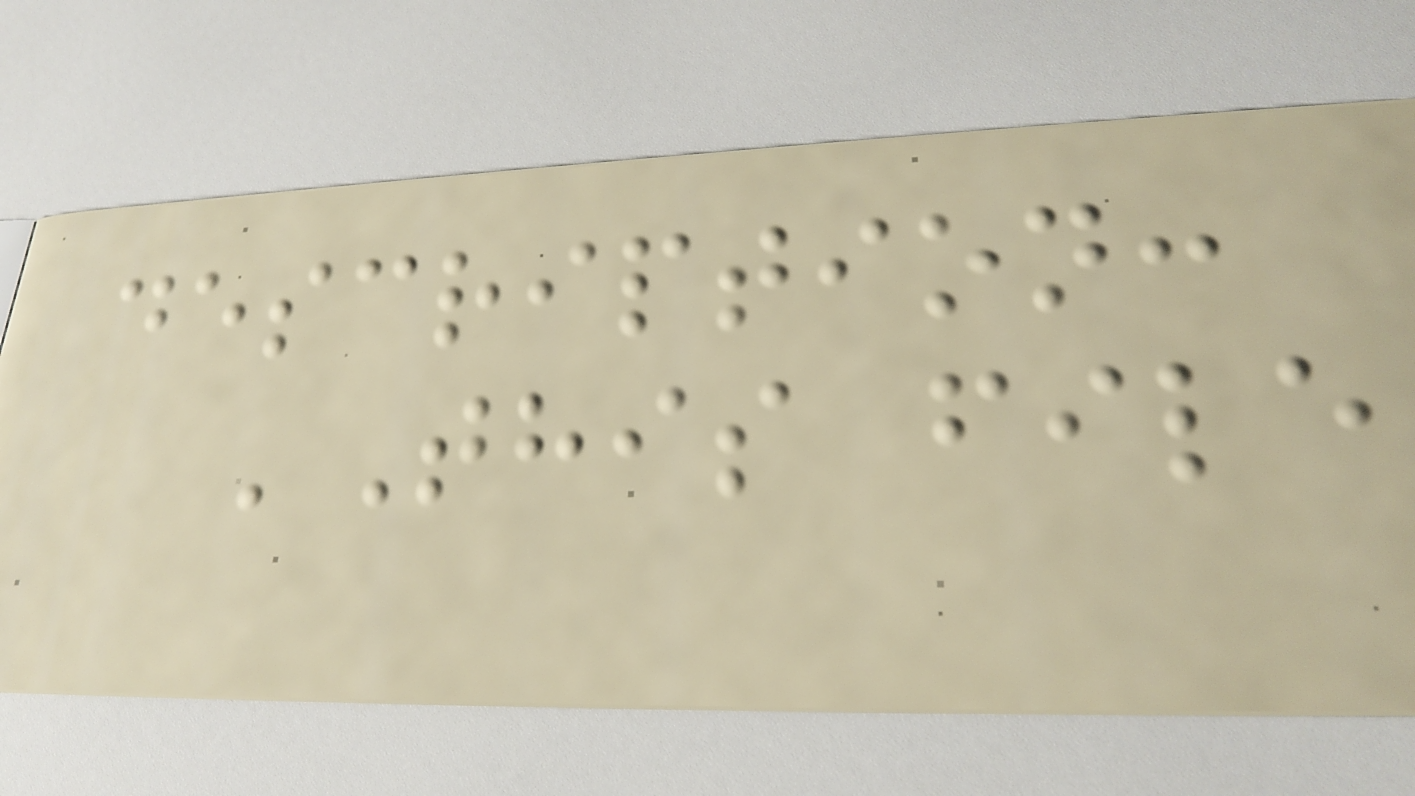description:
'This file
